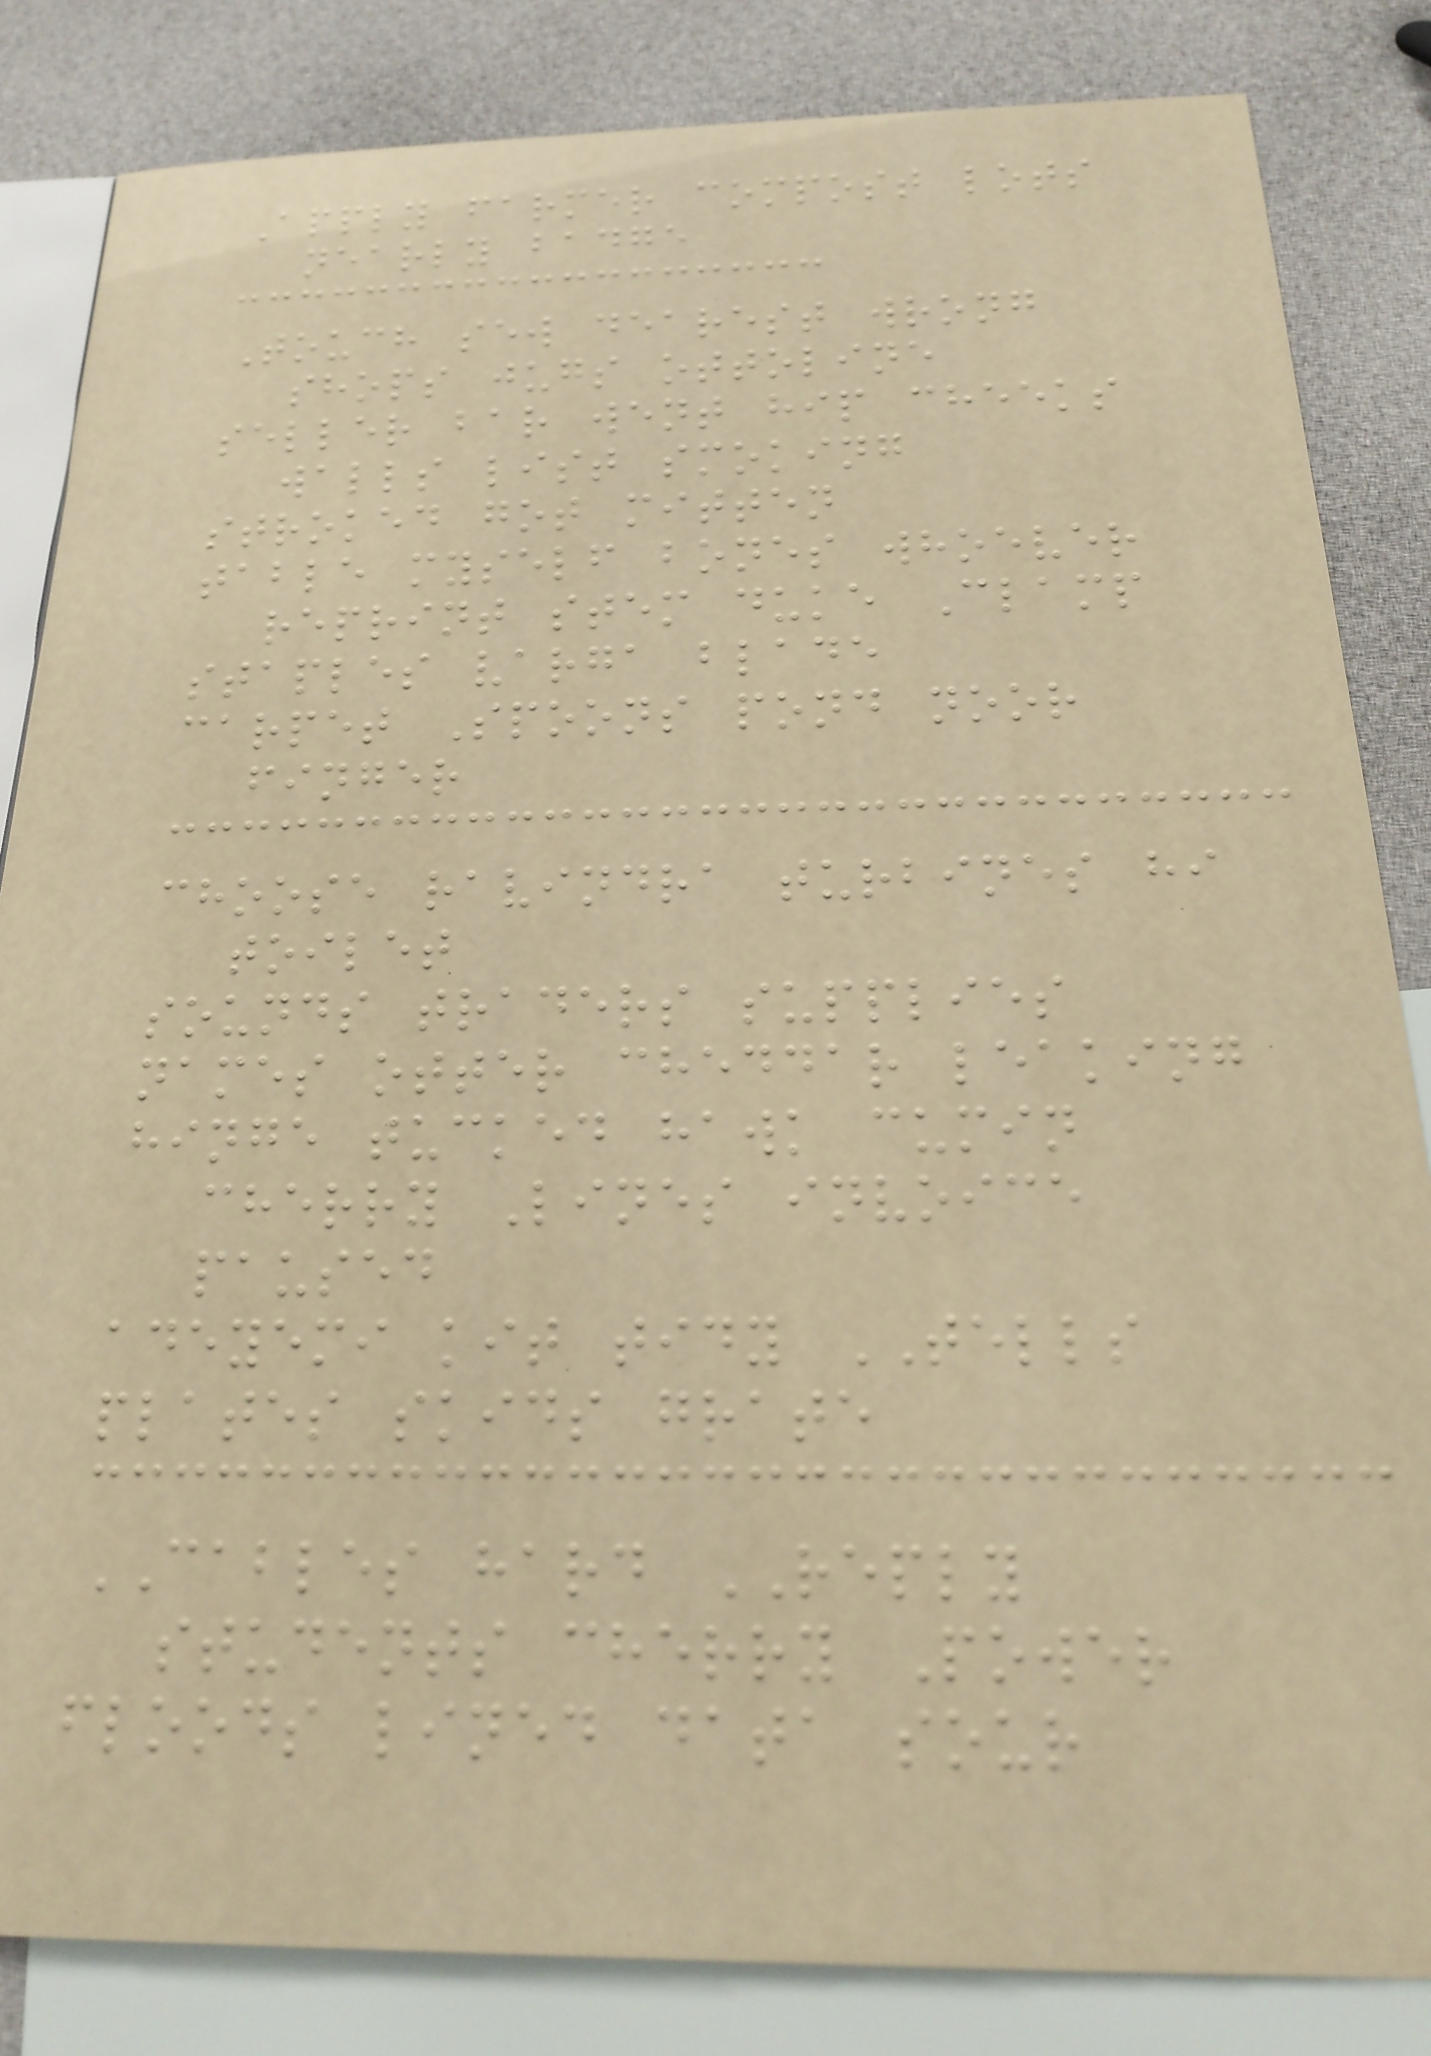Apply farmer compost lots
nearly badge
Touch sew dearest wrong
shops jugs ottoline
seller bar went hip cheeks
walls list smoking
stroked got mitten
table myself bones whoever
reprint stem duke Clamp
staples varga blade
carpet Spoons pond noor
finger
choose ravindra turbines hi
toilet
sounds traders supplies
names otter cheddar leaking
hinge tucked hawk cumin
cherry Lines invoice
paused
adeyemi kit tidy TELLS
plates skids grate
CABLES hard REPLY
students cherry Power
floods lined data sour
